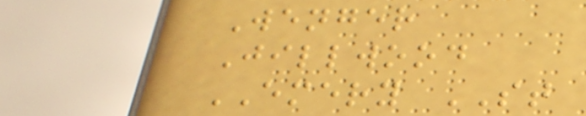Wenger
Jillwood
EMERY ST
